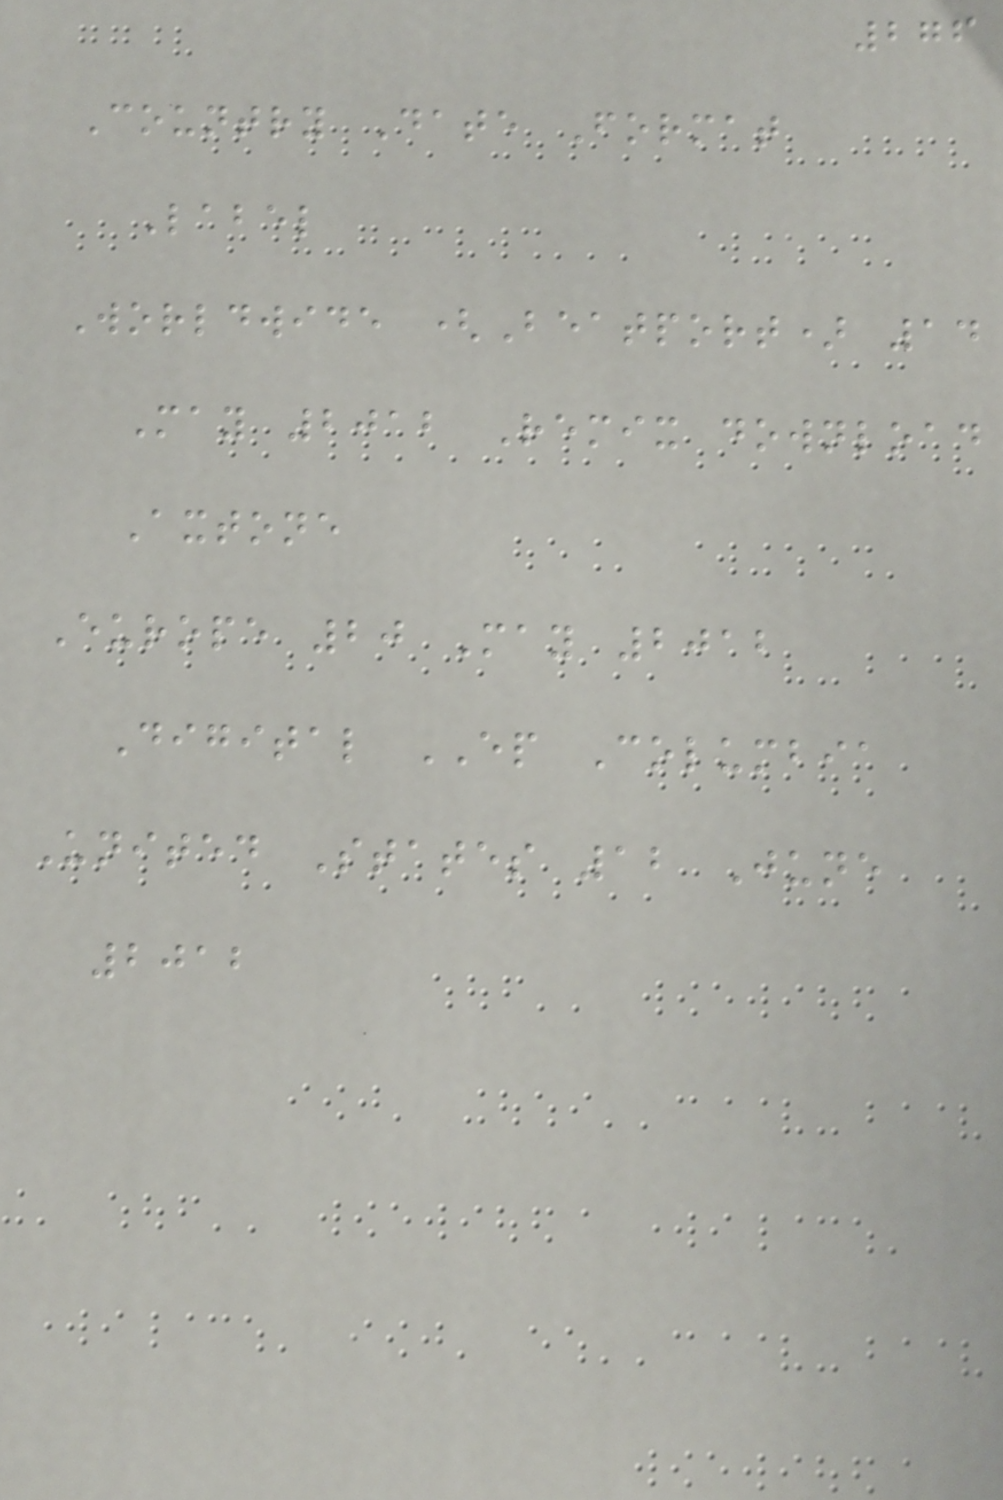276
Country Date Format
Label
Worldwide (Beatport) 14
May 2012 Remix download
Axtone
Europe 20 May 2012
Digital EP Columbia
United States 12 June
2012
